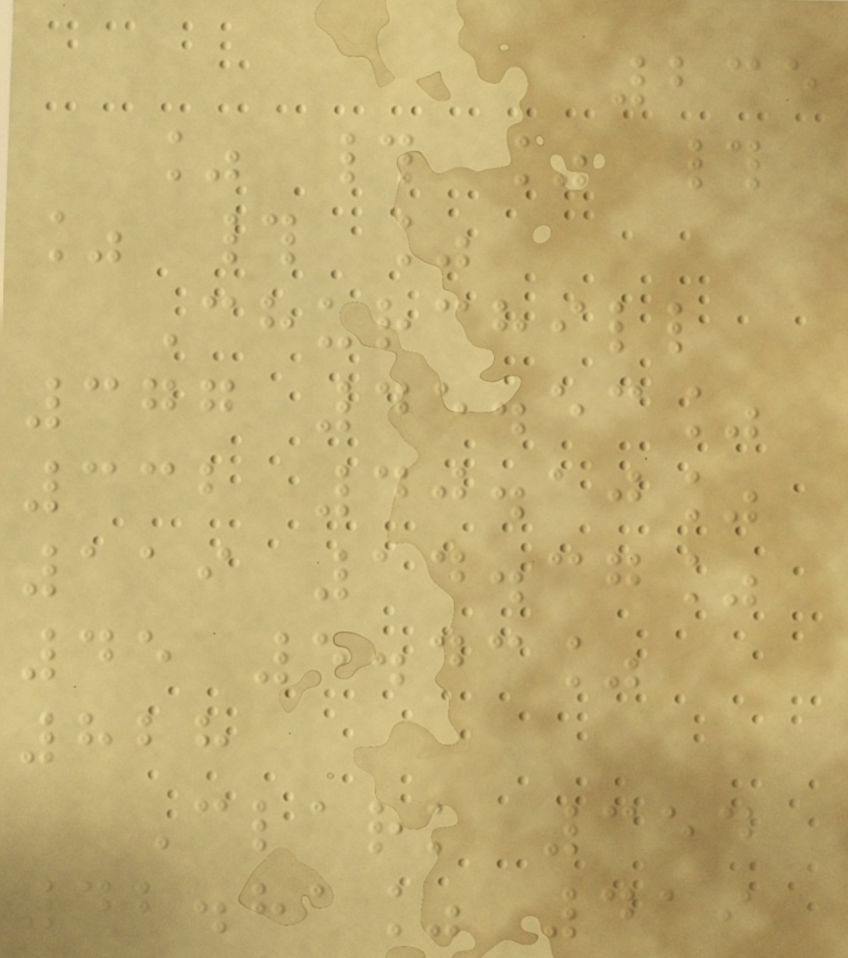235
% # % #
% # %
Churchill
377 45.53%
332 40.10%
119 14.37%
45 5.43%
828
Clark 354
42.81% 419
